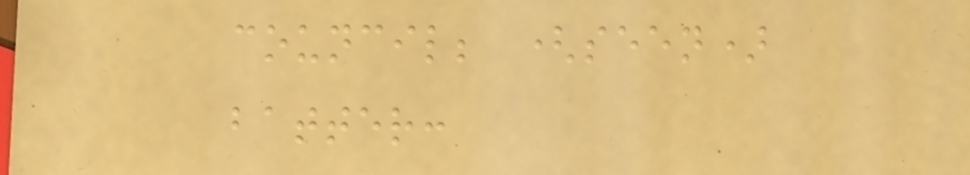council; (seen)
batter:
